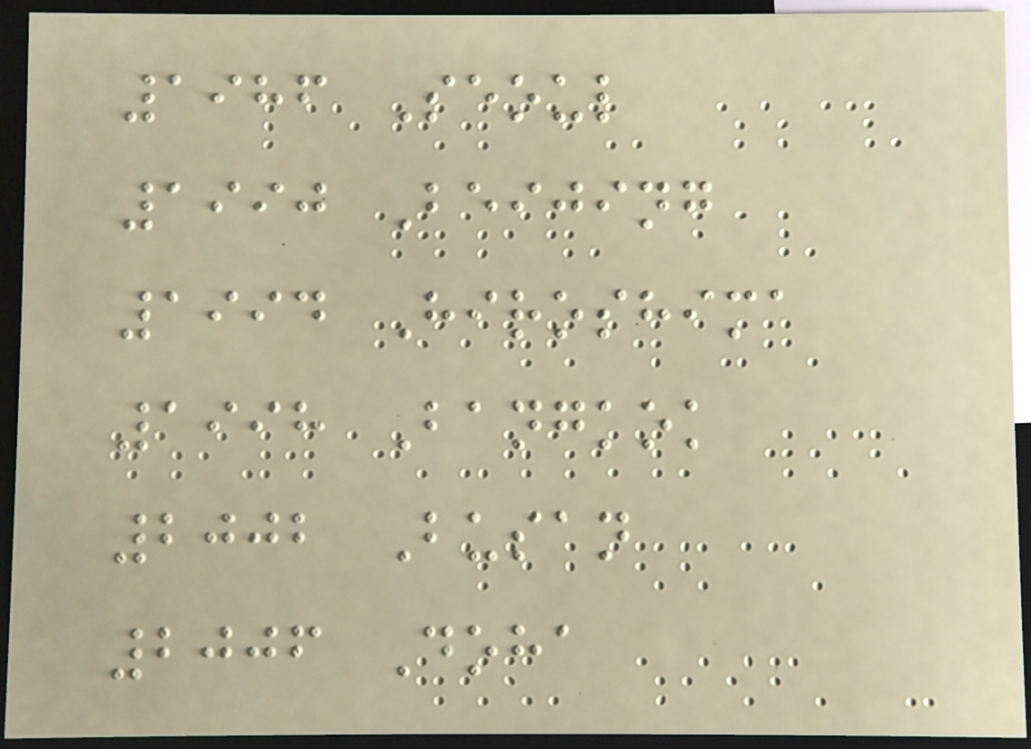1986 Seoul
1990 Beijing
1994 Hiroshima
1998 Bangkok
2002 Busan
2006 Doha
